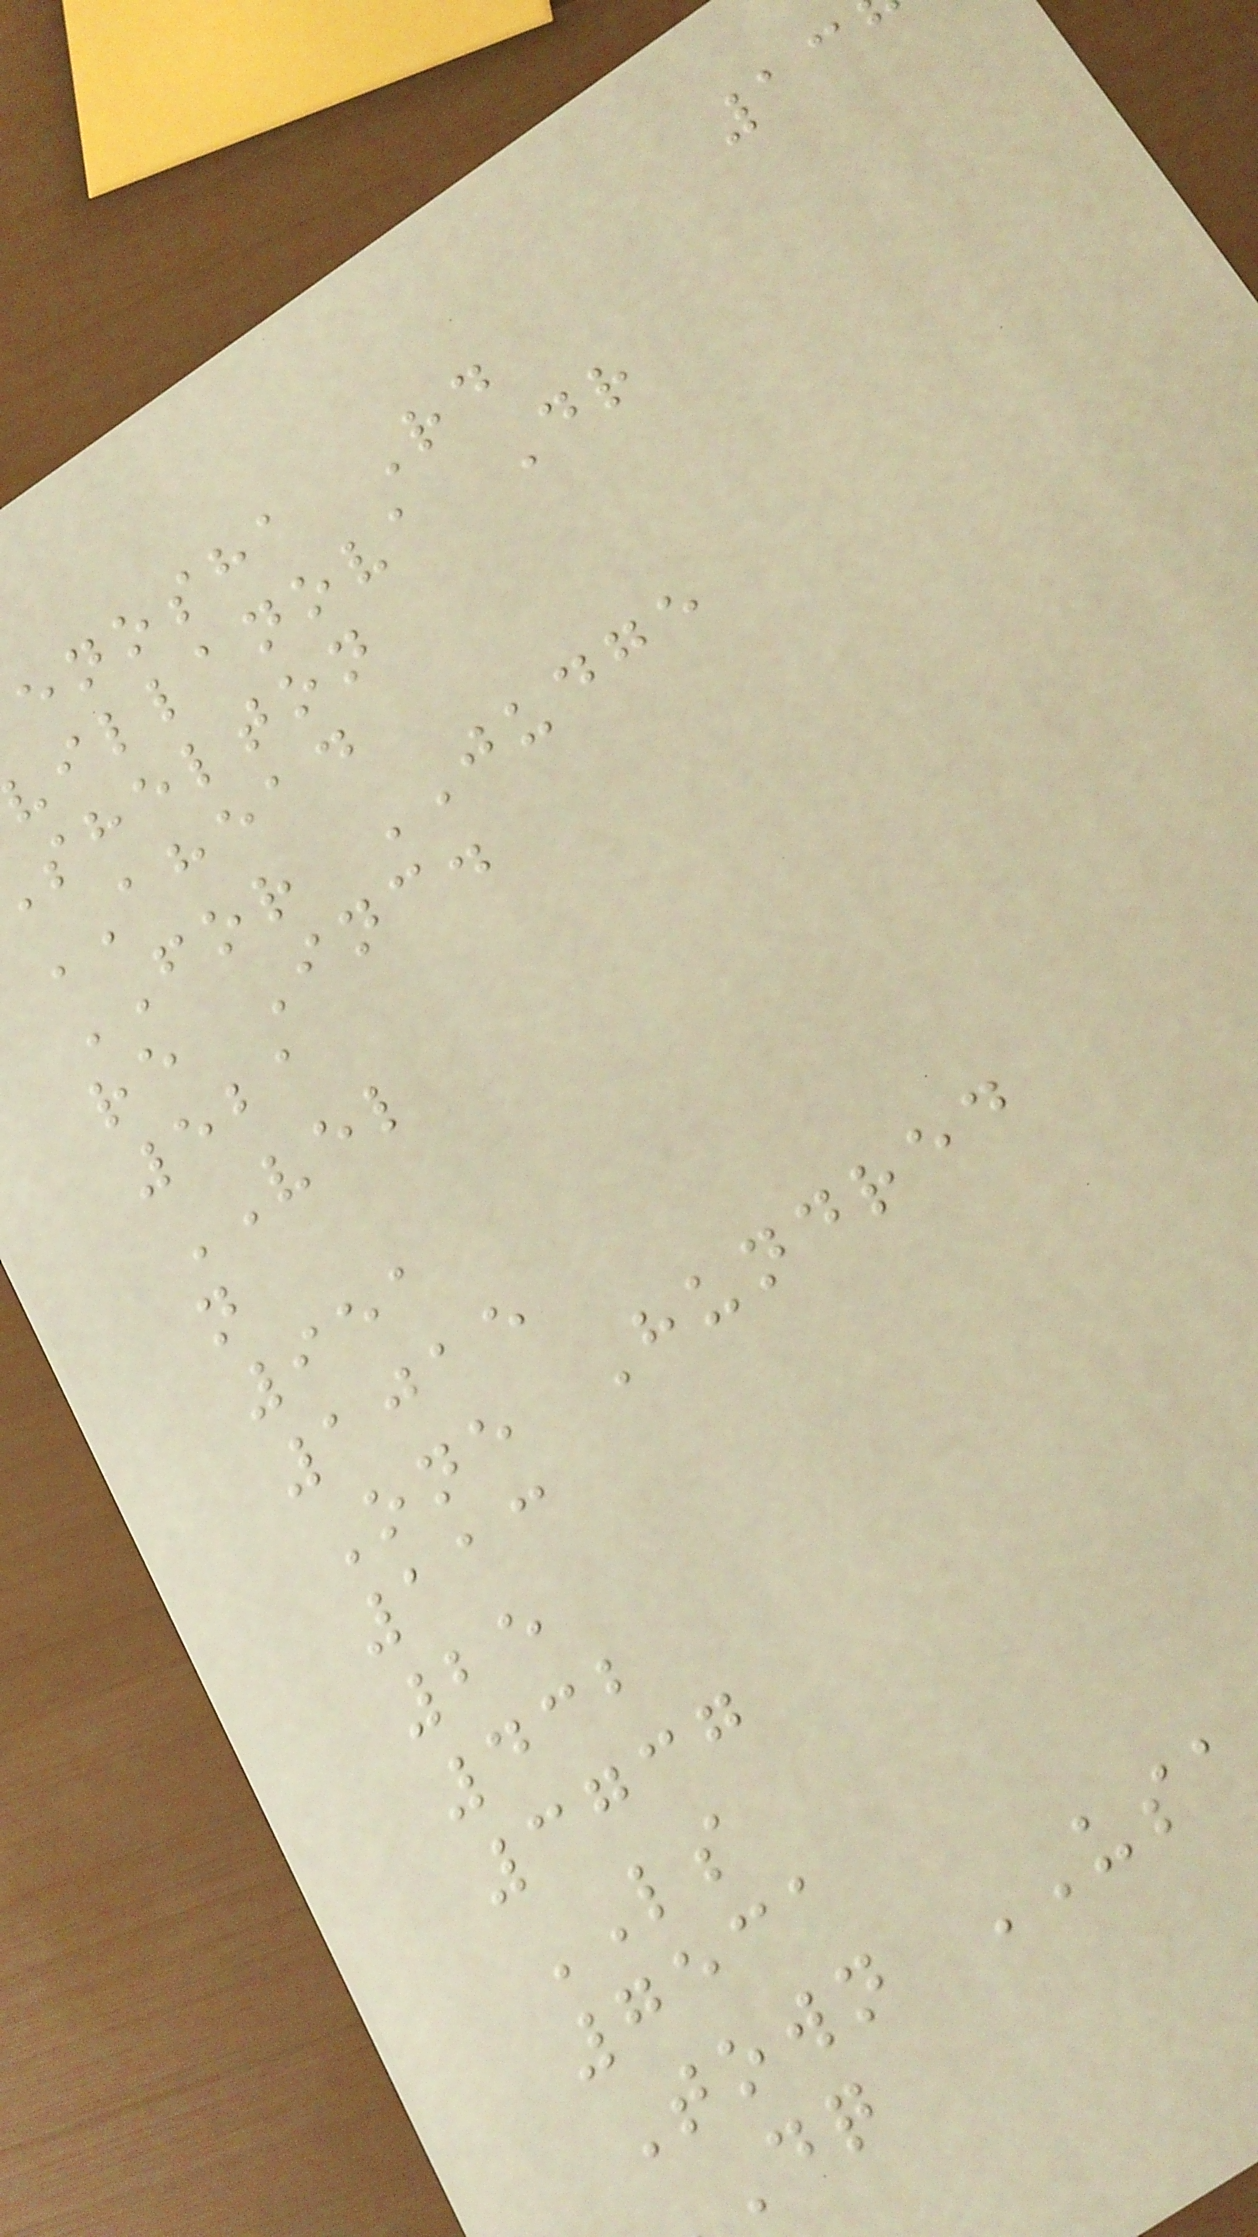enosha Rd
villanova Dr
shelton
AHEAD
FOR JUDGE
re Inc.
521
VEL
n
951
1015
One Hundred
113
25
432
3737
LS
7531
Town USA
